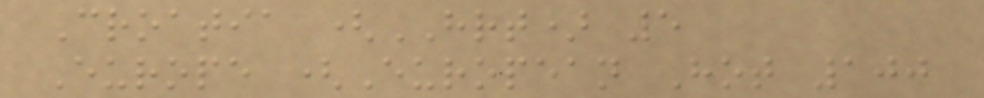Croatia (HRT) 5
Europe (European Hot 100
